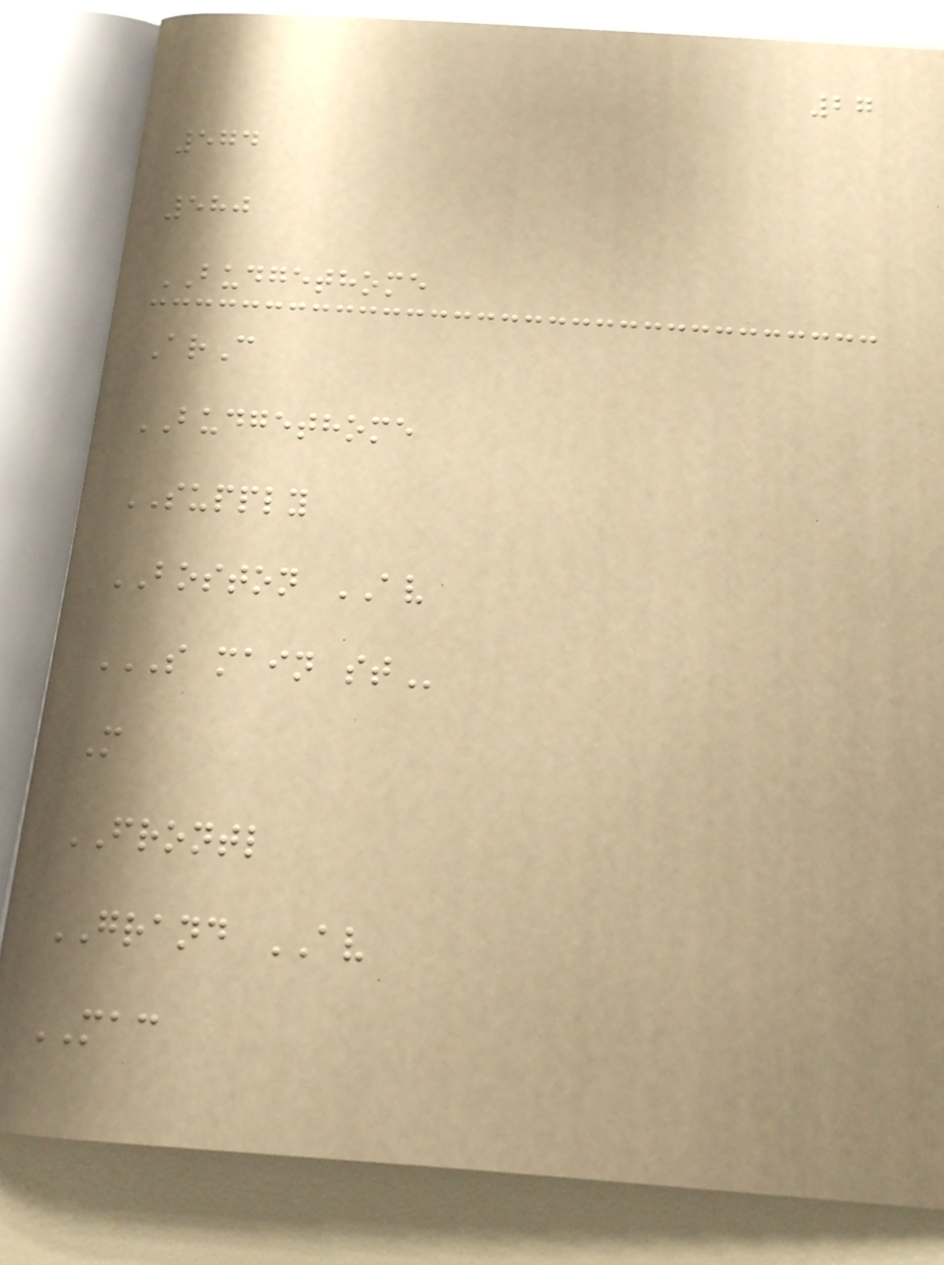27
574
580
BUDGETHOME
ArC
BUDGETHOME
SUPPLY
BOSTON AV
S MAIN ST
M
FRONTL
GRAND AV
MAC
